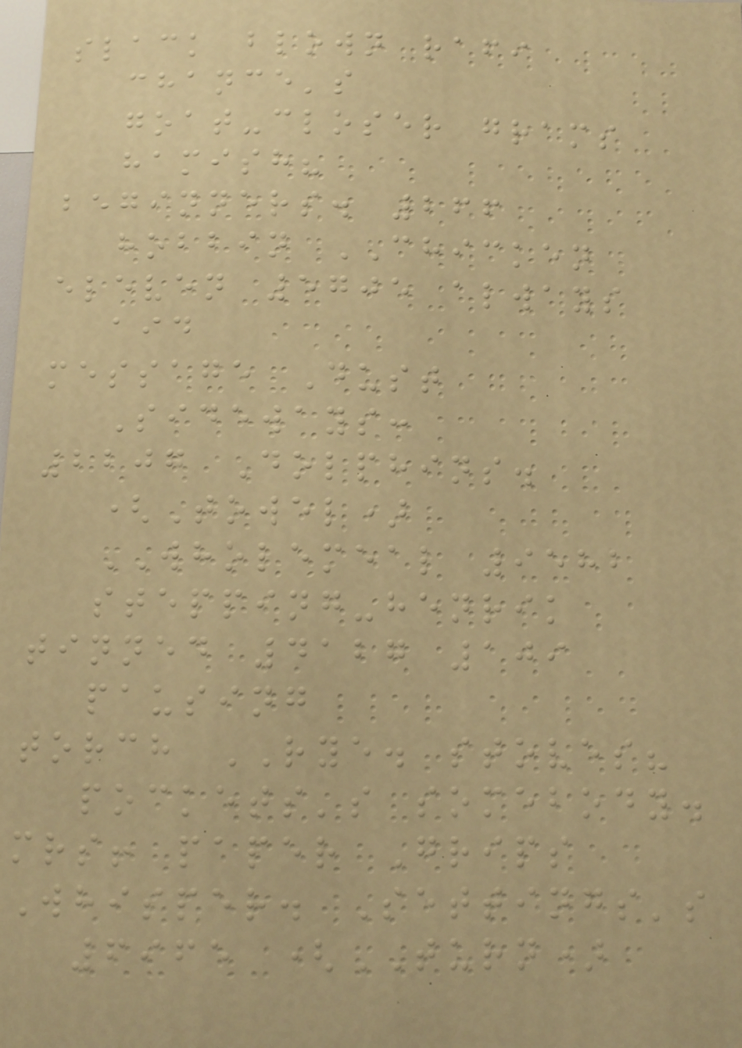slack blown rafi
chance's
goat-closer grams
hamish?
beginners. 266
hobbin CHICKEN
eleven 5705 always
aid
message Dust
Sideways:
2207 Dolphins.
(Towel)
WHOLEMEAL 9582
stepping-henrik
tinned 4127 109
pausing
torch RYE. stoves?
pockets's somebody.
mrs! paper Grips
Whisper. Settings's
6965 (TURN)
